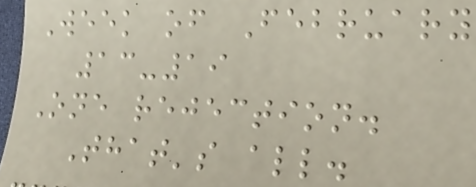Week of February
13-19
One rejection.
That's all.
